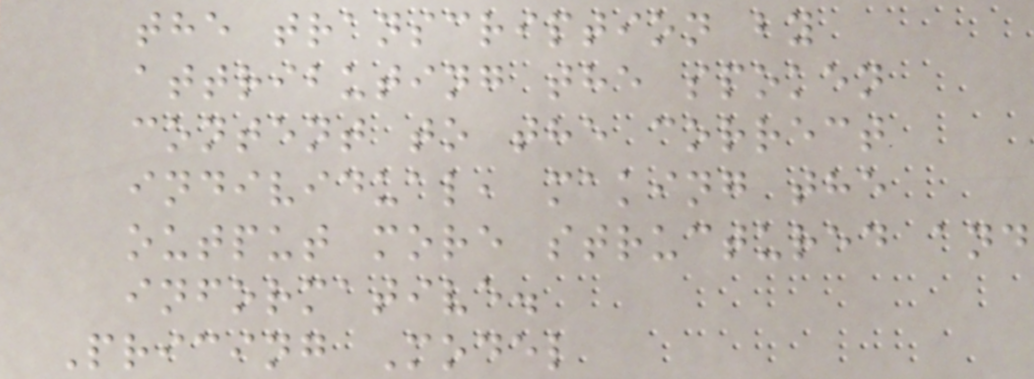the transcription by
attributing the spoken
content to the correct
individual, making the
output more structured and
informative.
Pricing Model
